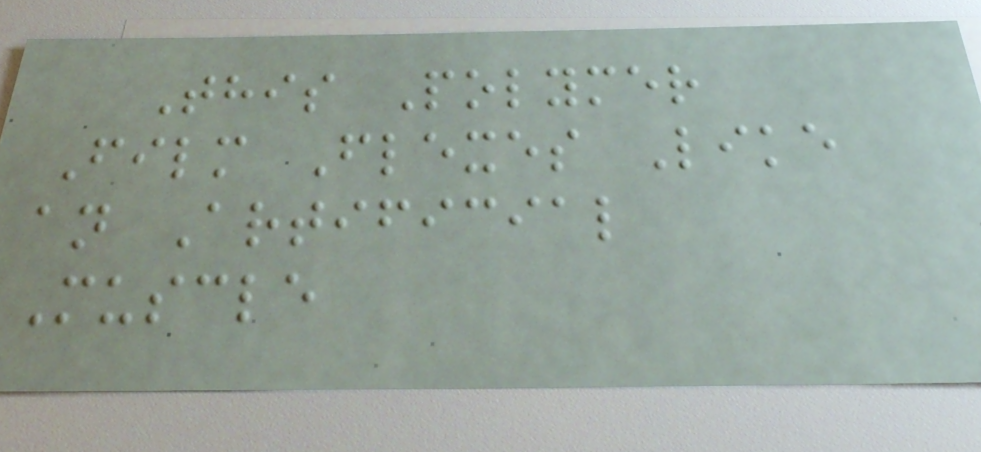This Polymer
Film Flexes Like
an Artificial
Muscle
